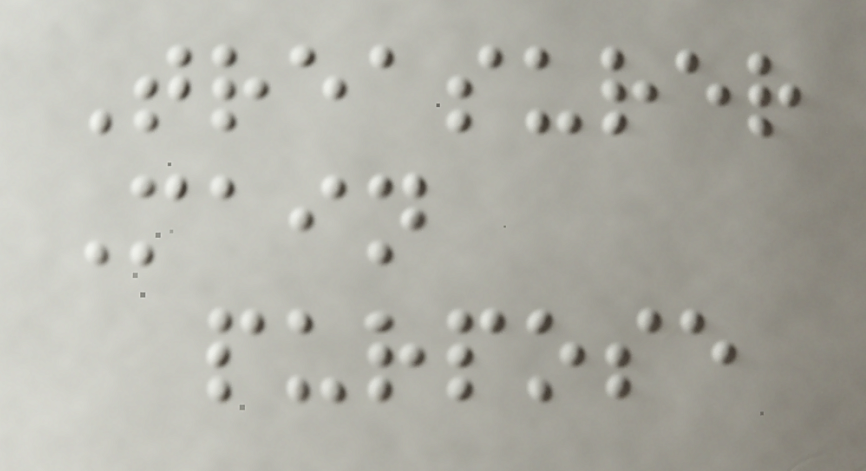Treasurer
Main
purpose
